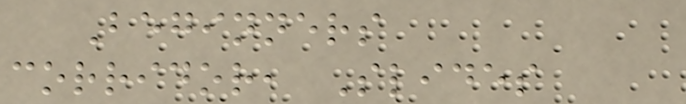Beginners
corridor, Slides
